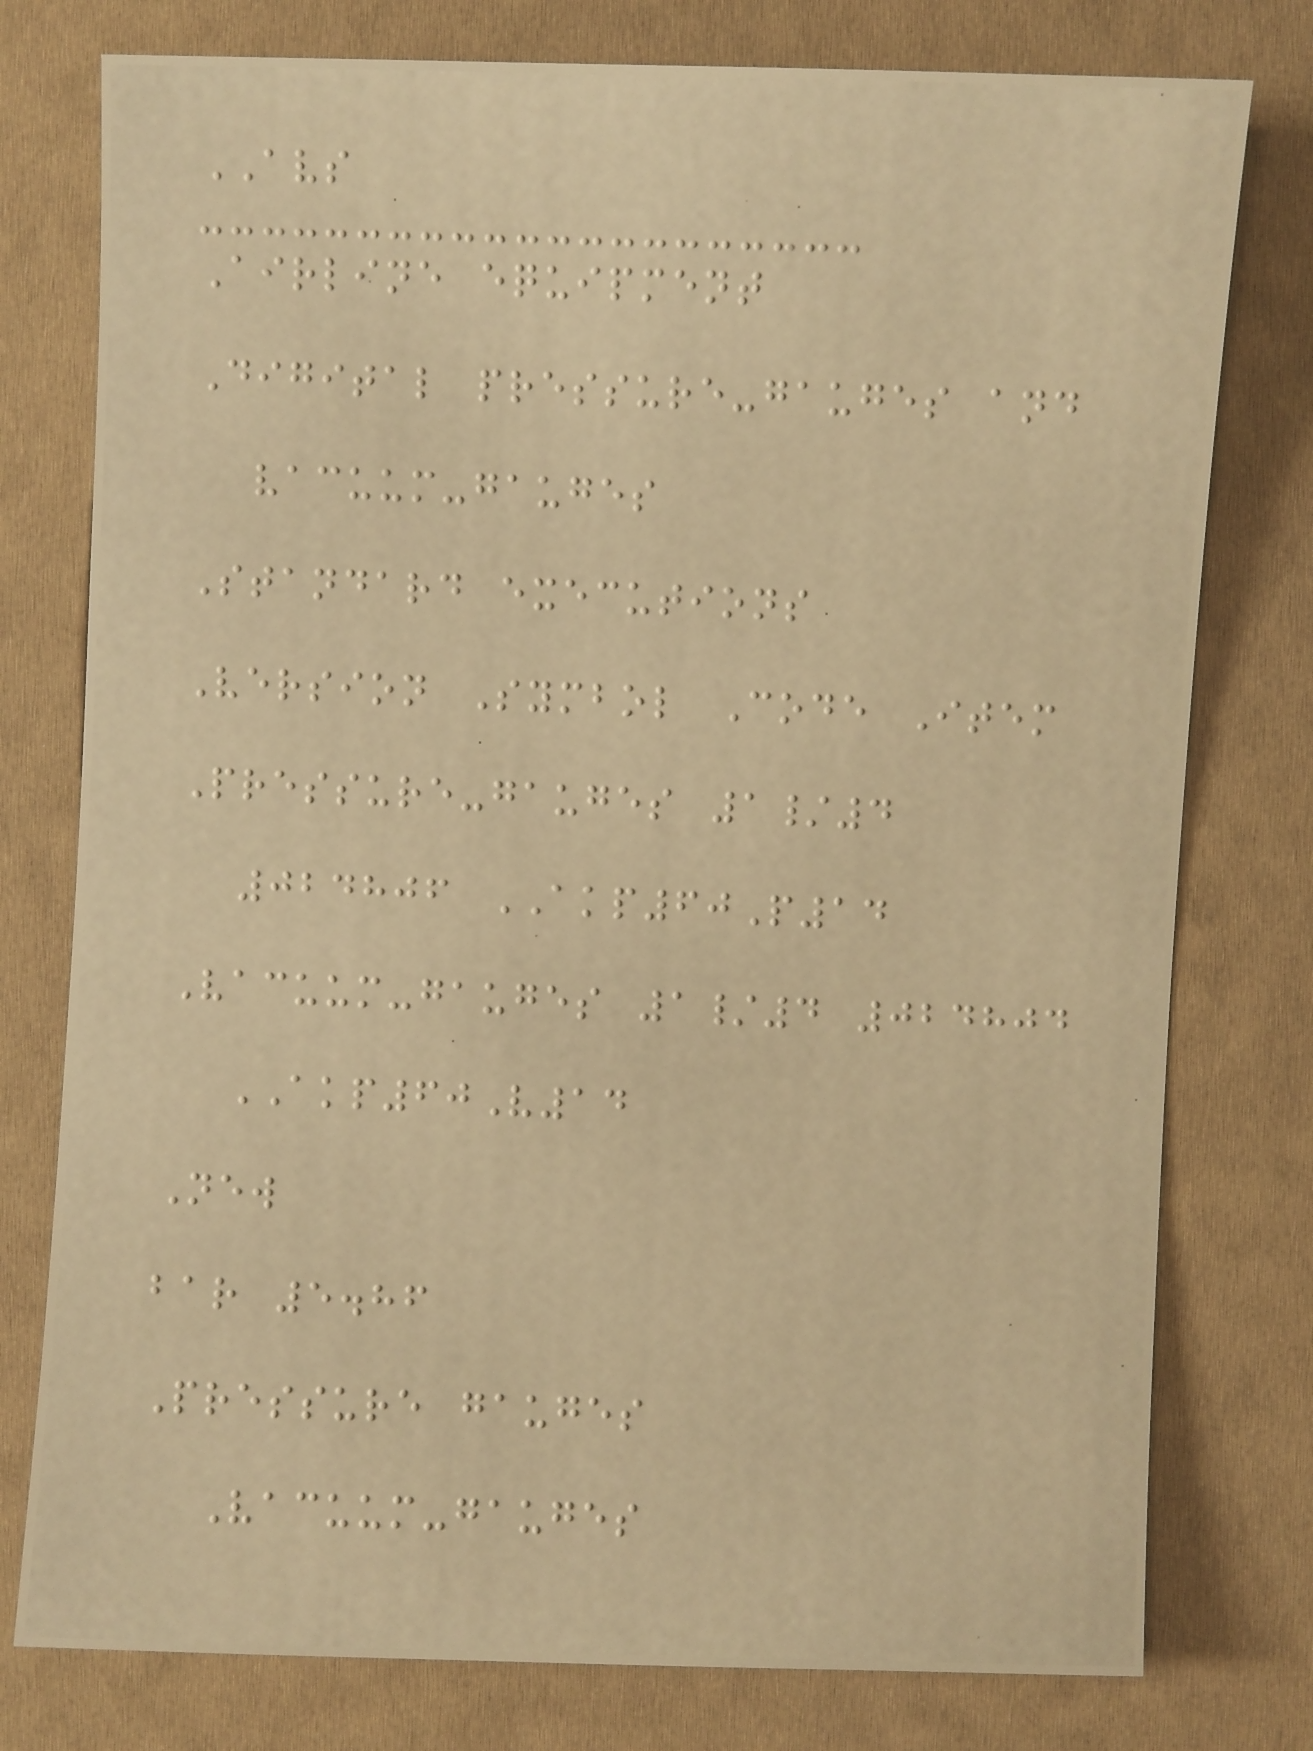AVS
Airline equipment
Digital pressure-gauges and
vacuum-gauges
Standard executions
Version Symbol Code Item
Pressure-gauges 1/4
024806 AKP60P14
Vacuum-gauges 1/4 024804
AKP60V14
New
bar 5.86
Pressure gauges
Vacuum-gauges
